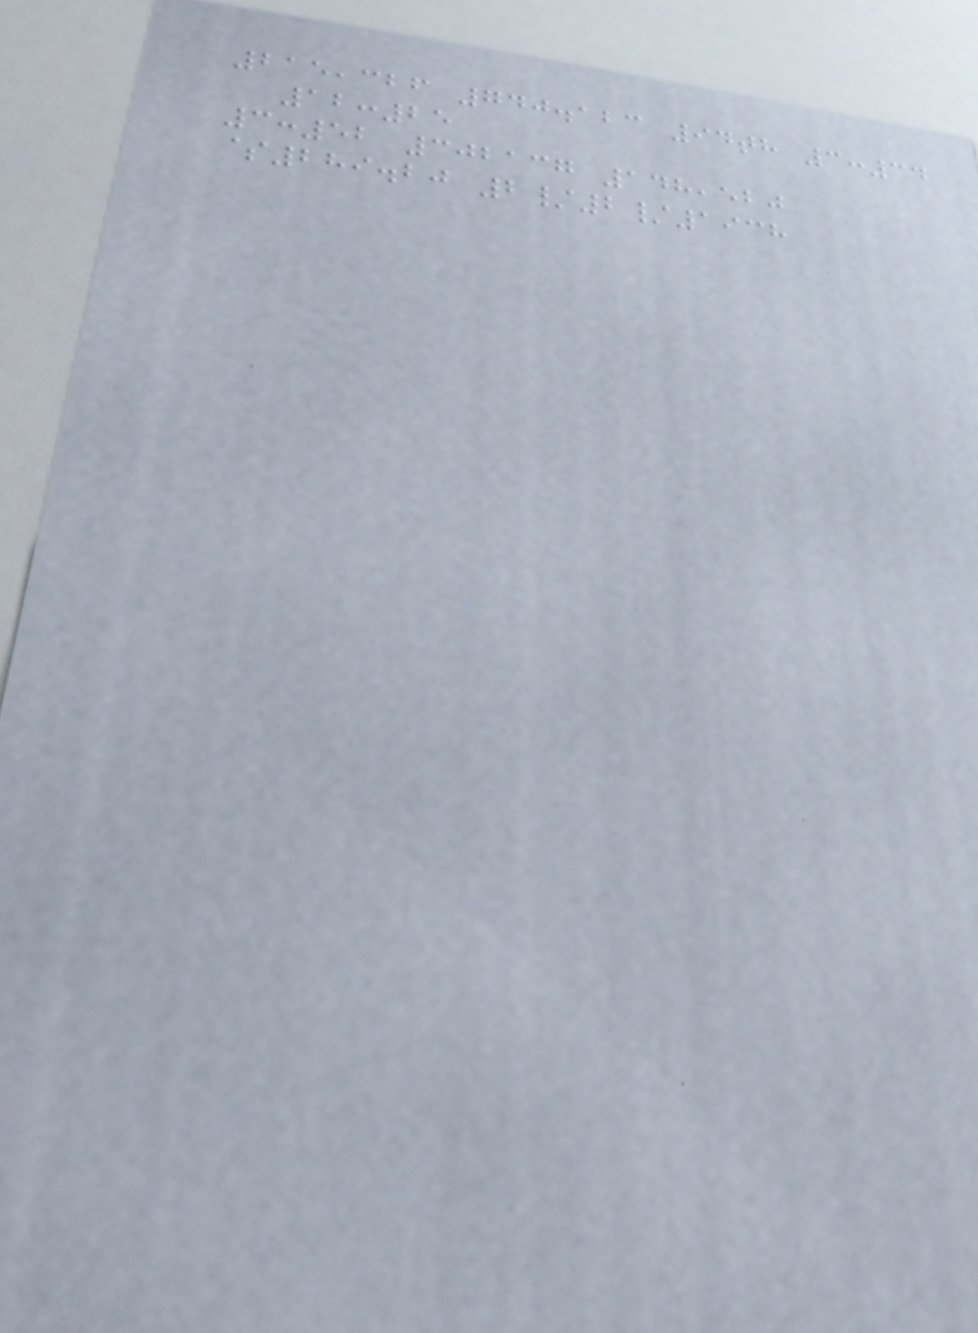215,326 740.123 94th 3:34
12:25
3:52 302137 148,520
$289.20 2/2/1938
